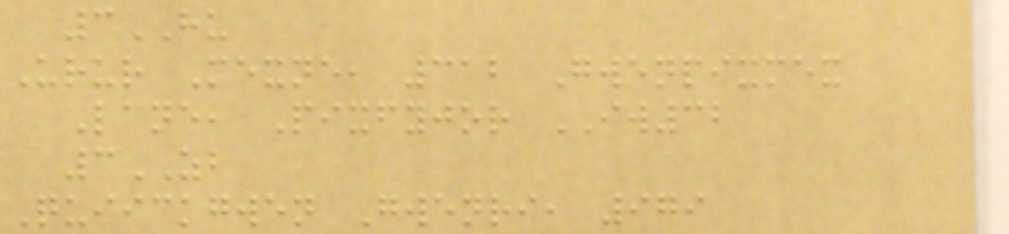3HU
Urur Mexne, 312 Gwenpixmex
Lane, Pixfyjor IW32
3ZB
Quiickgwen Gwenri, 979
